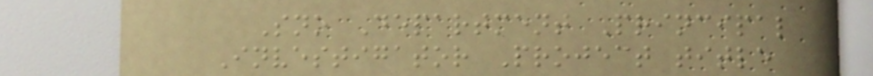Sno Department Principal
Investigator Project title
